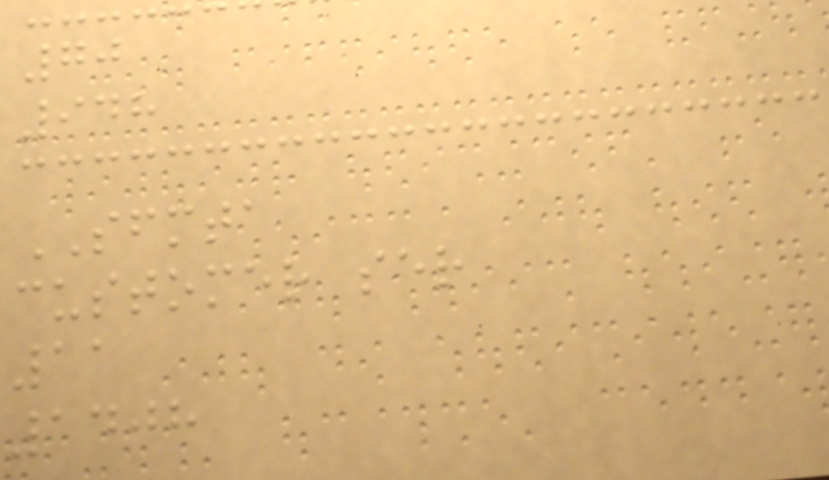70
948
SFMTA
customer ser
11
1408
